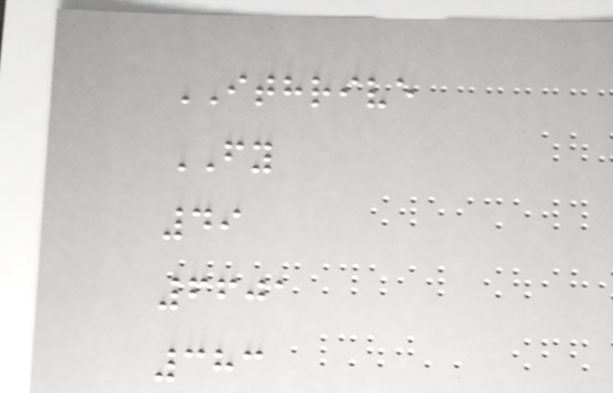ITHRIVE
FY
49
6601
383
